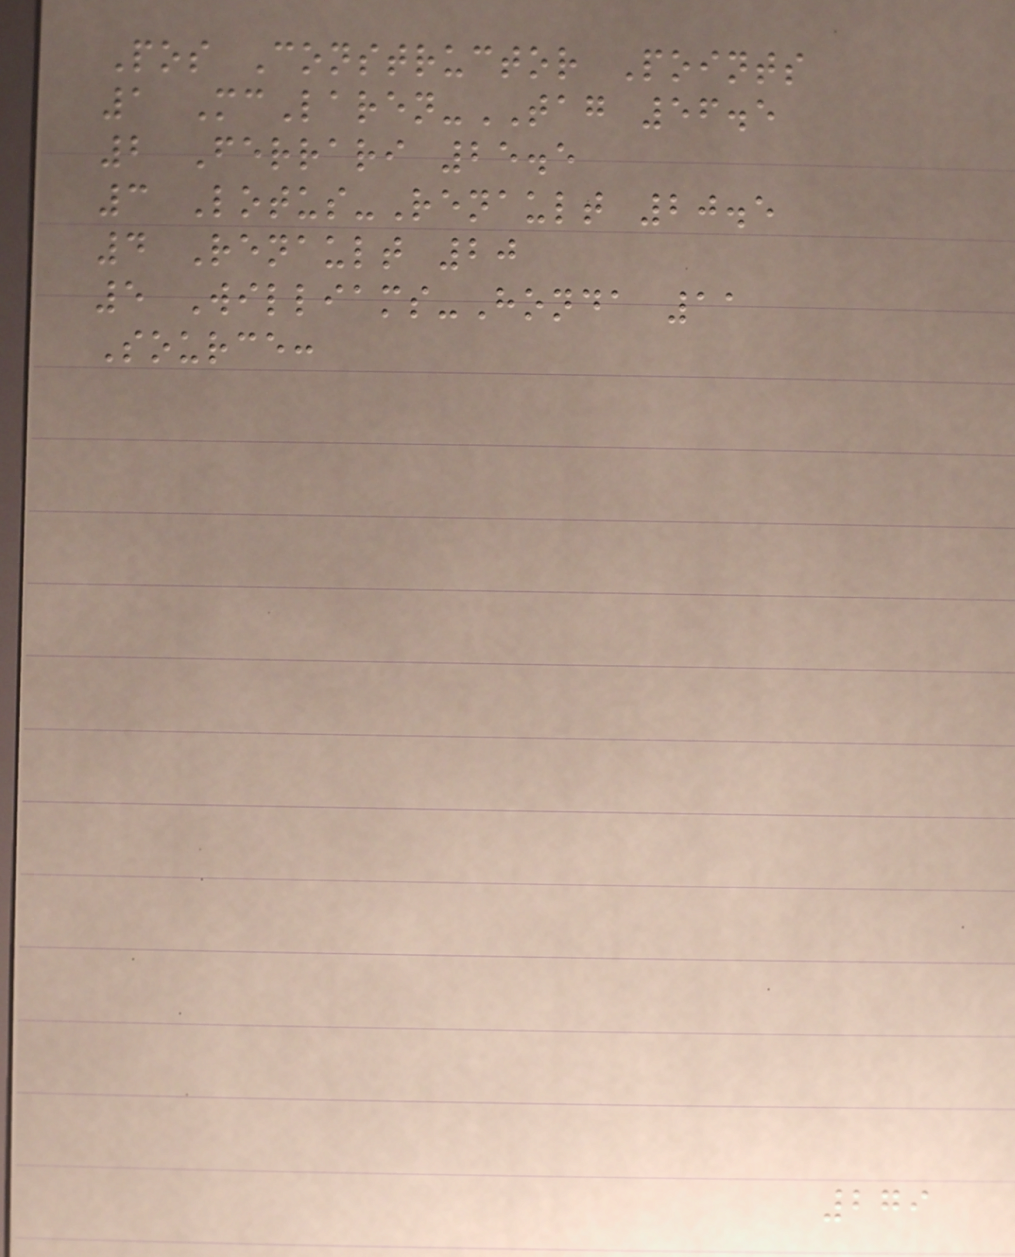Pos Constructor Points
1 McLaren-TAG 56.5
2 Ferrari 25.5
3 Lotus-Renault 20.5
4 Renault 20
5 Williams-Honda 11
Source:
279
